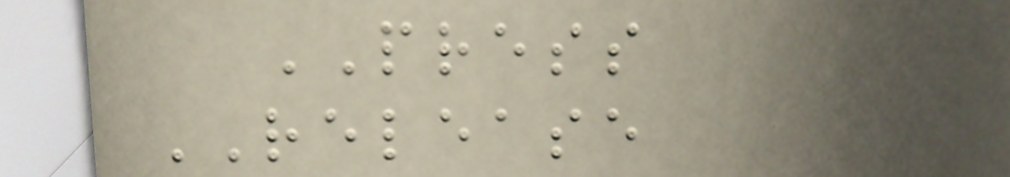PRESS
RELEASE
